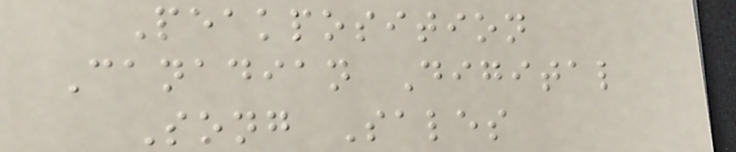Peakposition
Canadian Digital
Song Sales
